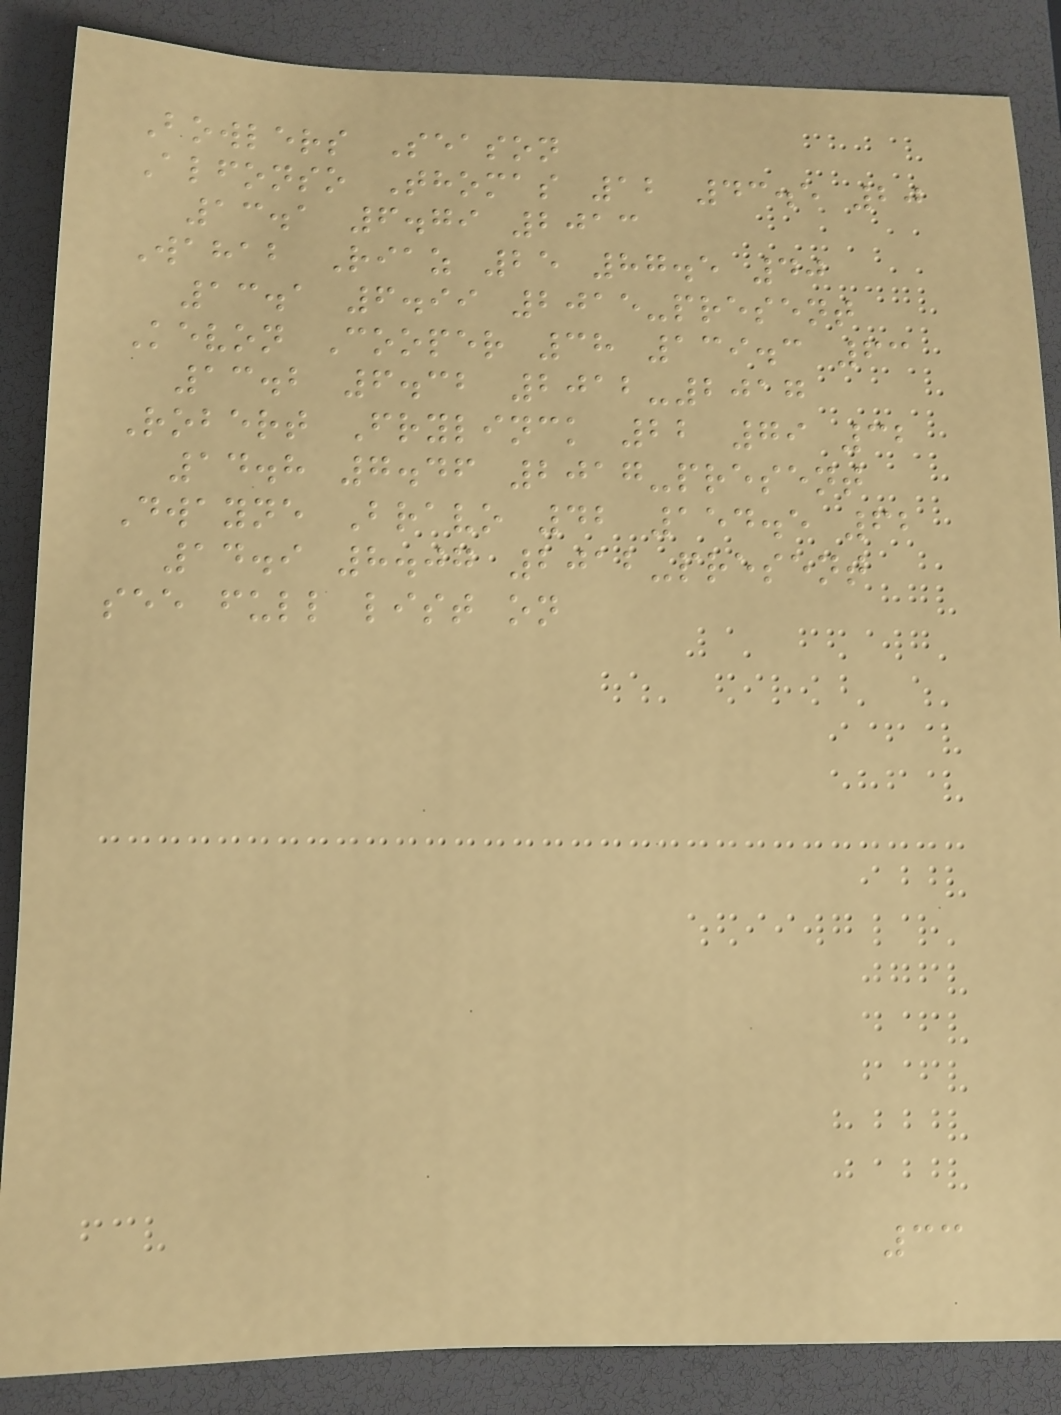Bowlers Season
Alfonso Thomas 12 43.5 20
13.1 6.79 2013
Wahab Riaz 25 87.5 40
13.1 6.99 2015-present
Kevon Cooper 38 139.3 63
13.2 6.32 2012-2017
Robert Frylinck 22 79 32
14.8 7.46 2017-present
Dwayne Bravo 42 154.5 62
14.9 8.07 2012-present
see full list on
33
